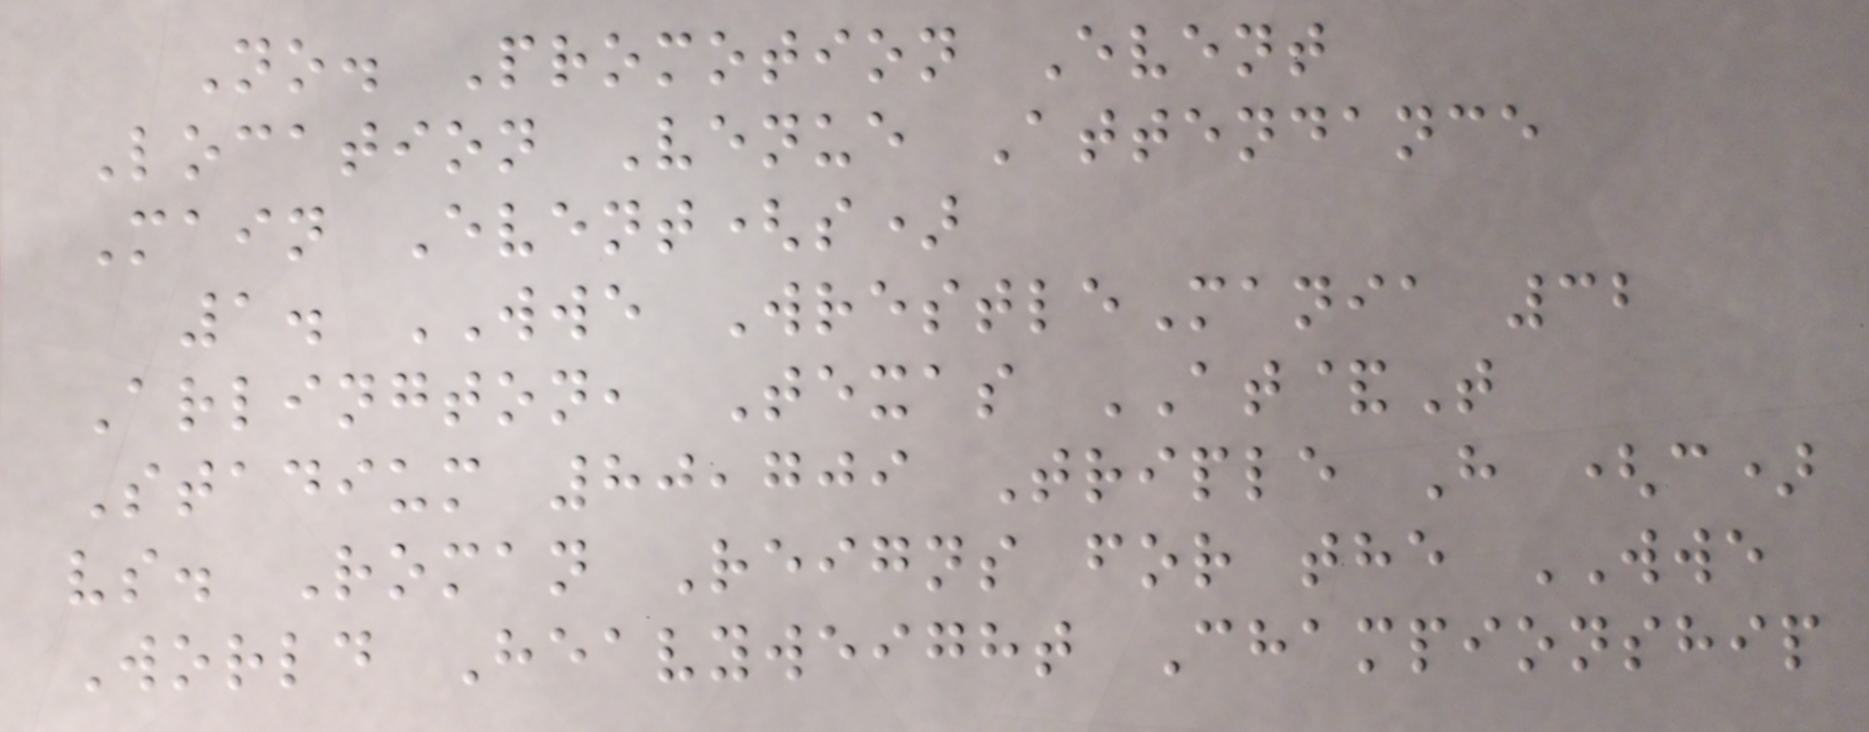No. Promotion Event
Location Venue Attendance
Main Event(s)
1. WWE WrestleMania 32
Arlington, Texas AT&T
Stadium 80,709 Triple H (c)
vs. Roman Reigns for the WWE
World Heavyweight Championship
